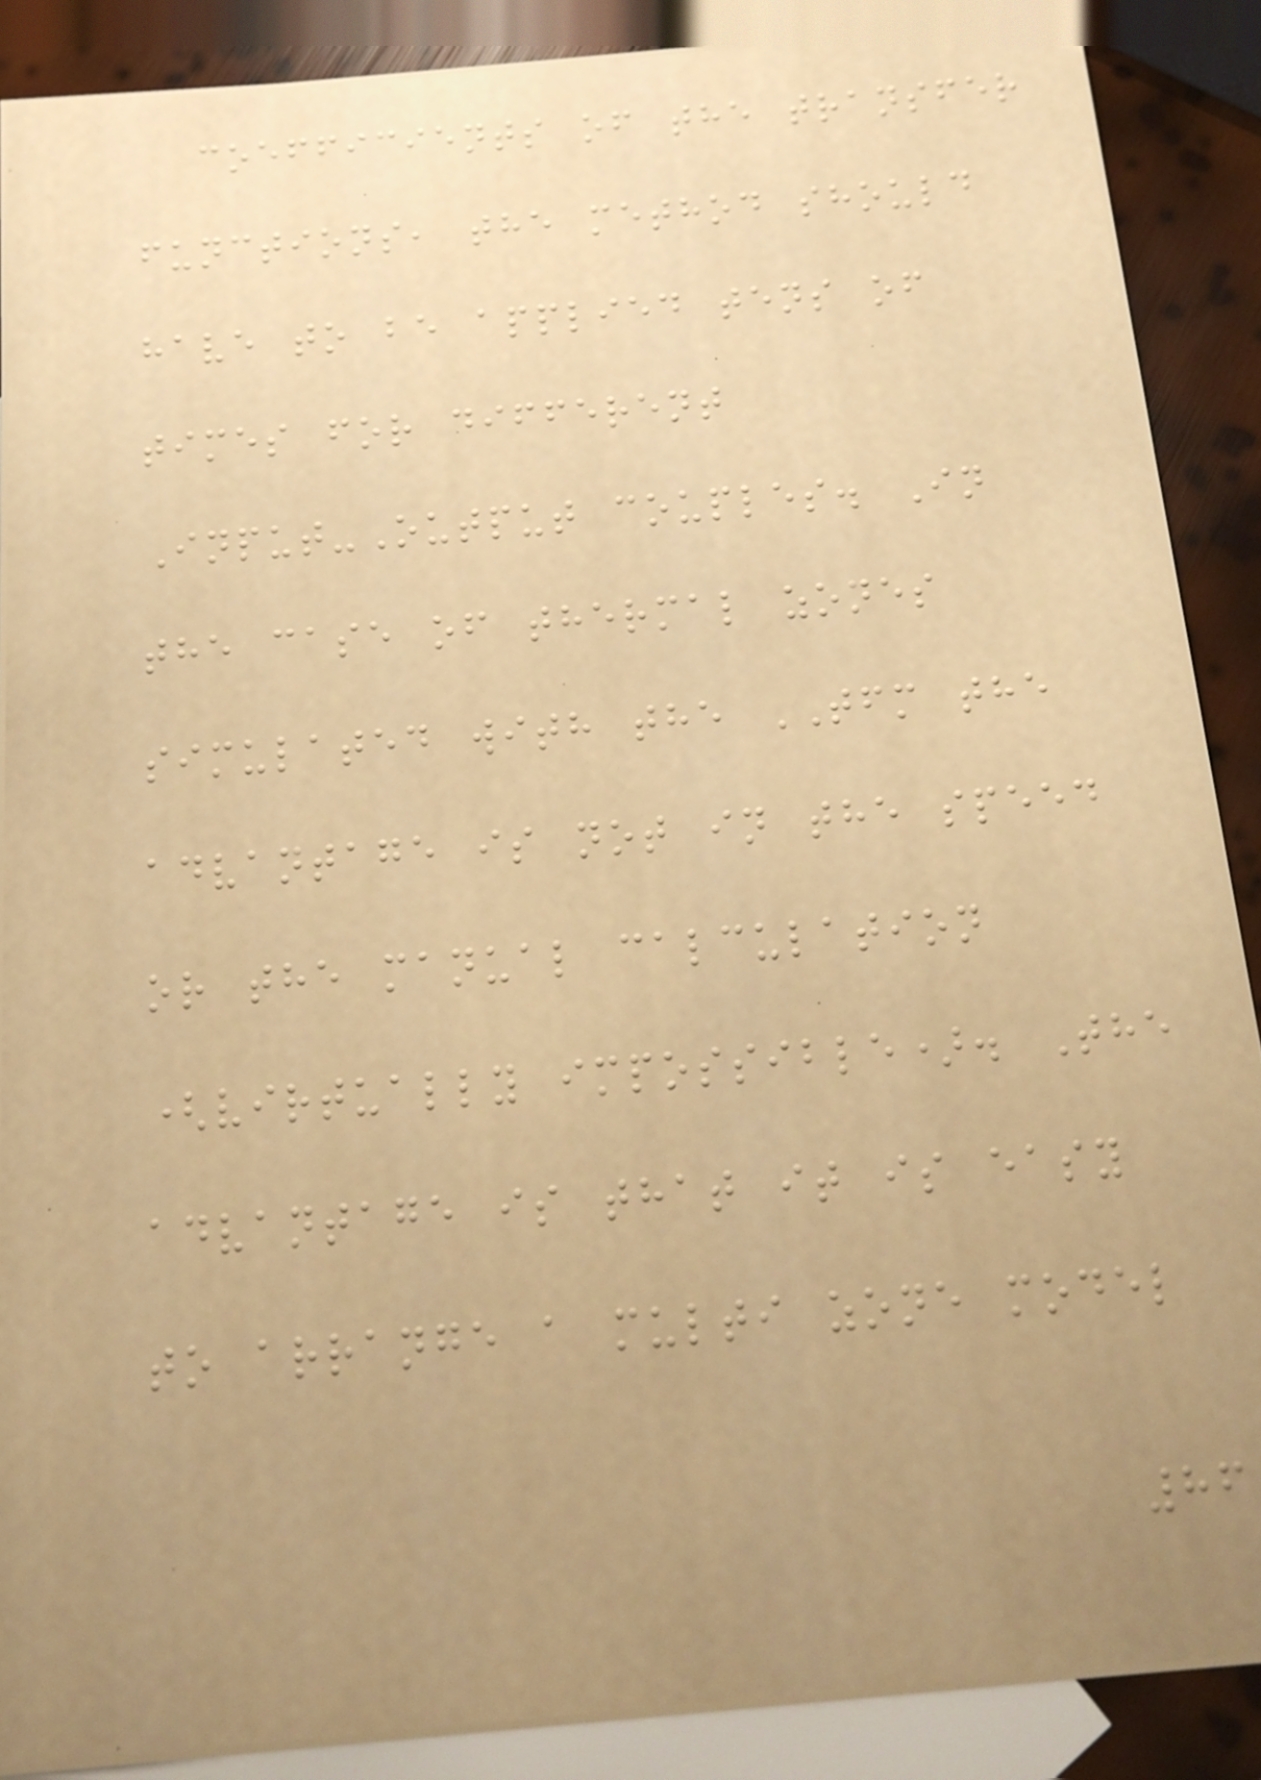coefficients of the transfer
functions, the method should
have to be applied tens of
times for different
Input-Output couples. In
the case of thermal zones
simulated with the TFM the
advantage is not in the speed
or the manual calculation
(virtually impossible). The
advantage is that it is easy
to arrange a multi zone model
86
